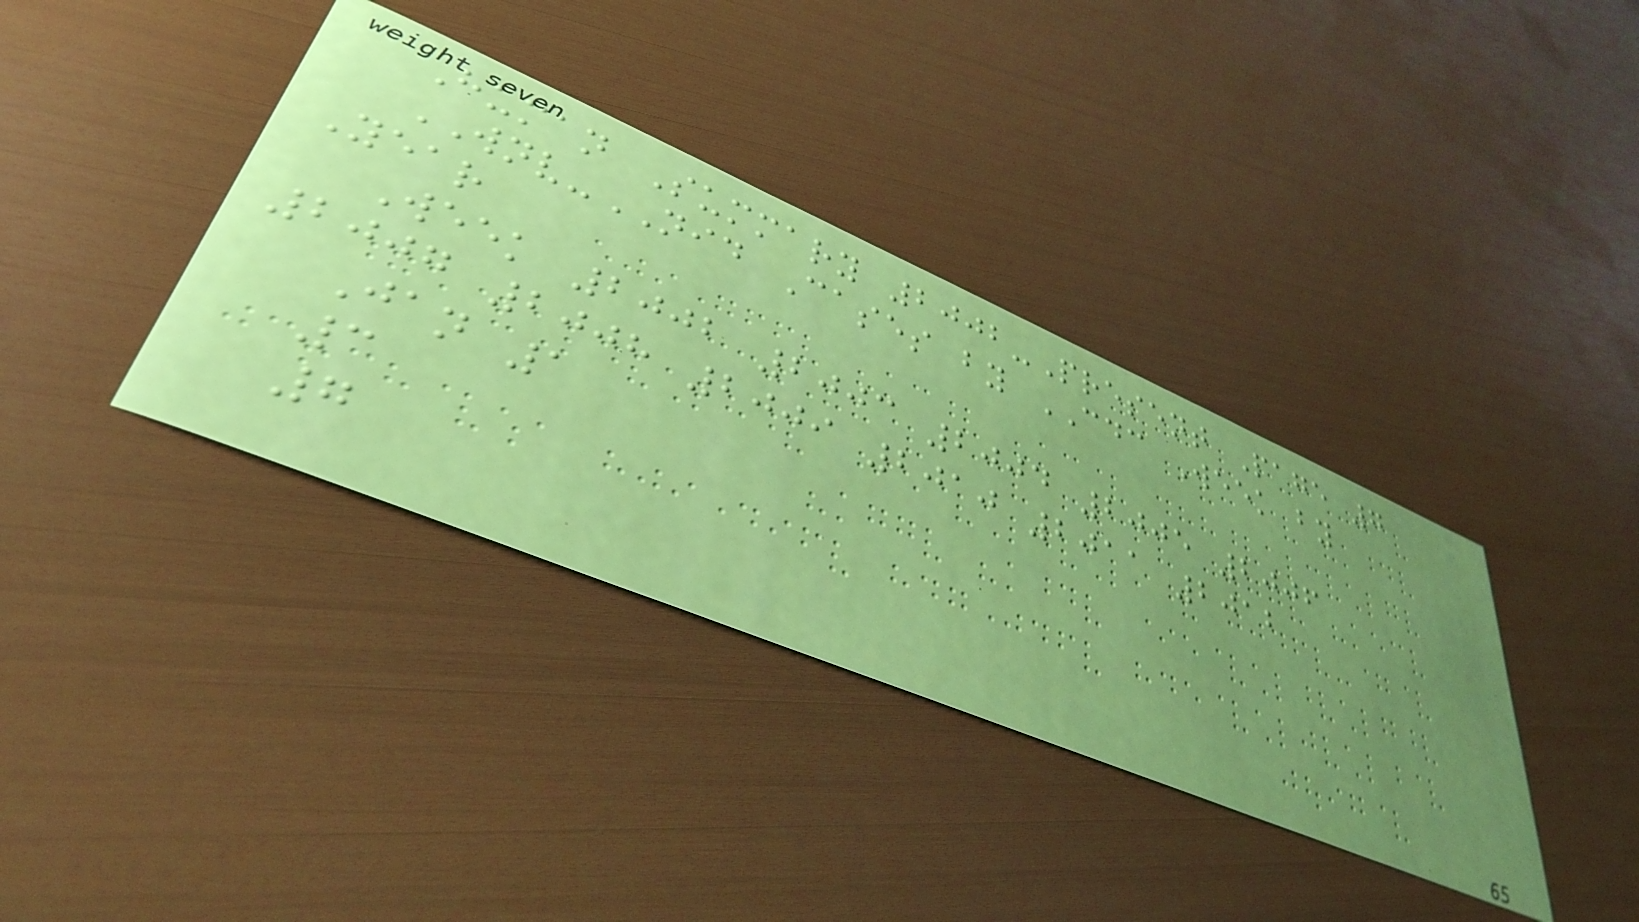Human Summary 2002-Present Page 7
WNV-NID Cases by CDC Week by
Year
Week 2002 2003 2004 2005 2006
2007 2008 2009 2010 2011 2012
Jan 1
3
7
